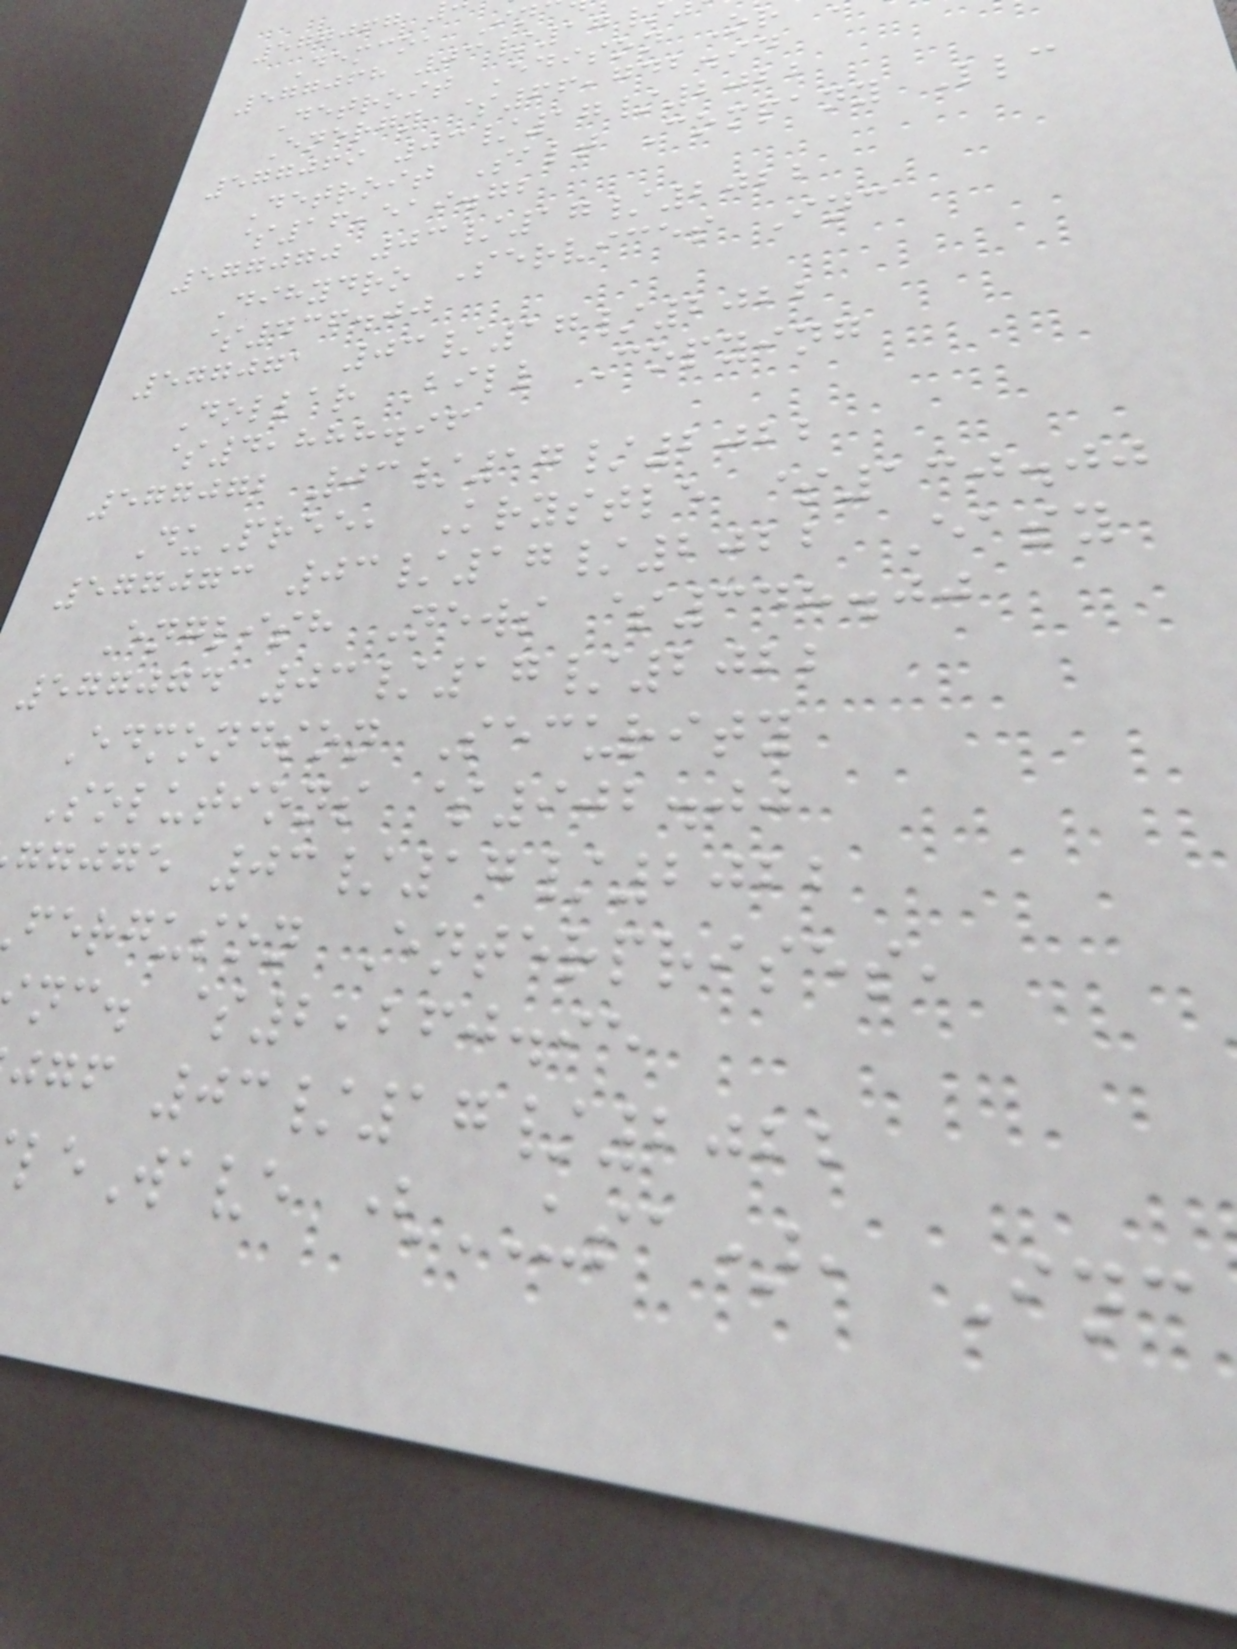577067
Demco, In
577068 03/17
Detroit Edison Or
Energy $66,742.94
577069 03/17/2022
Detroit Salt Company Llc
$16,519.72
577070 03/17/2022
Dihydro Services Inc
$436.00
577071 03/17/2022
Dollar Bill Copying
$4,888.96
577072 03/17/2022
DuPree, Krystle $130.00
577073 03/17/2022 Easy
English News $348.00
577074 03/17/2022
Edmondson Security
Solutions $902.00
ggjge 03/17/2022
ferguson Enterprises,
nc. $2,260.95
jgf 03/17/2022
leWave (USA), Inc
